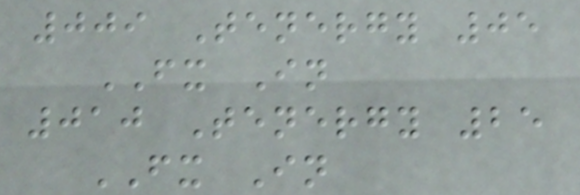009 Tenergy 05
FX In
010 Tenergy 25
FX In
